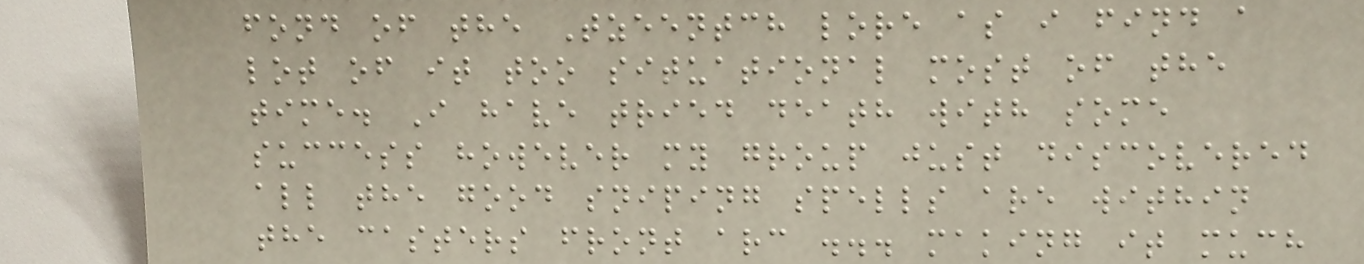fond of the Tzeentch lore as i find a
lot of it too situational most of the
time. I have tried death with some
success however my group just discovered
all the good sniping spells are within
the casters front arc ... making it much
